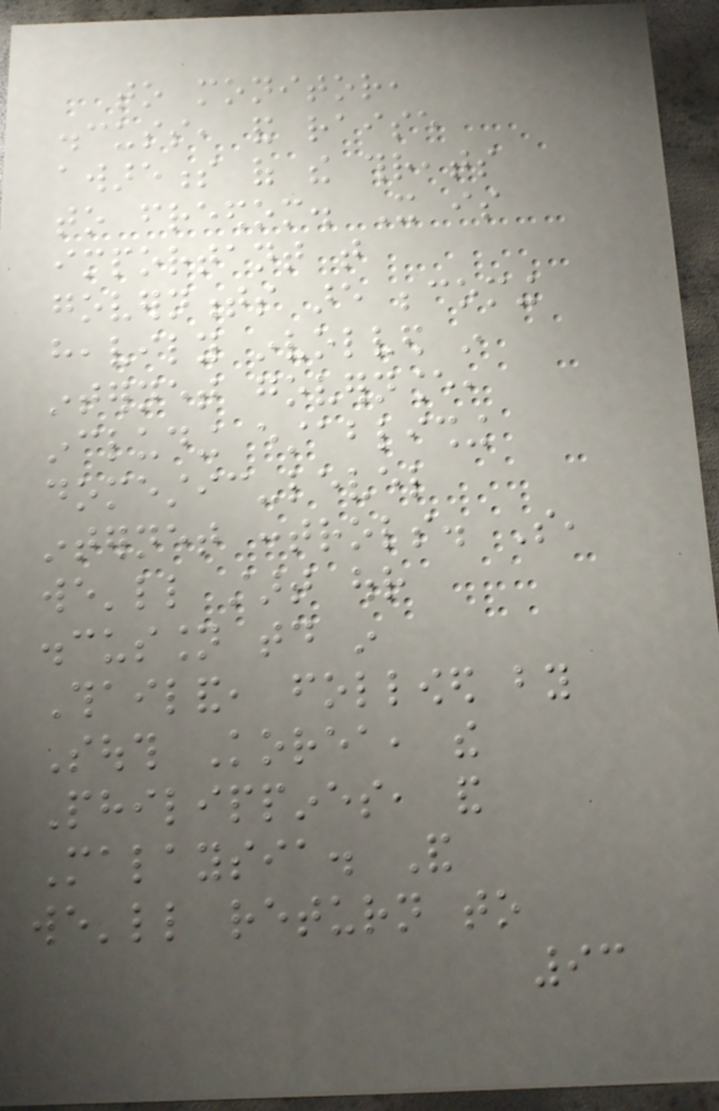to monitor,
discuss, and raise
awareness of the threats
to freedom. It is
important that
governments are becoming
heavily involved in
internet governance,
including establishing
domestic-level
internet controls. So,
we'll start our
discussion today in
Thailand, followed by
South Korea, the
Philippines, and
Malaysia. And
we'll return to
93
